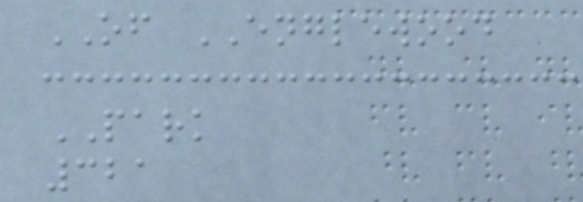OF ENGLEWOOD
PARK
321
